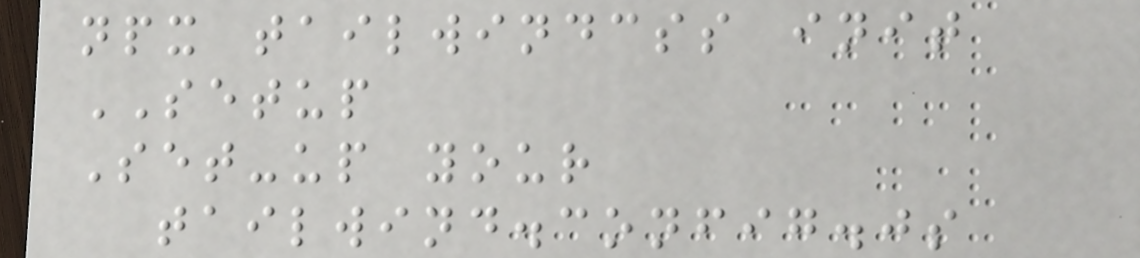npx tailwindcss init
SETUP
Set-up your
tailwind.config.js
